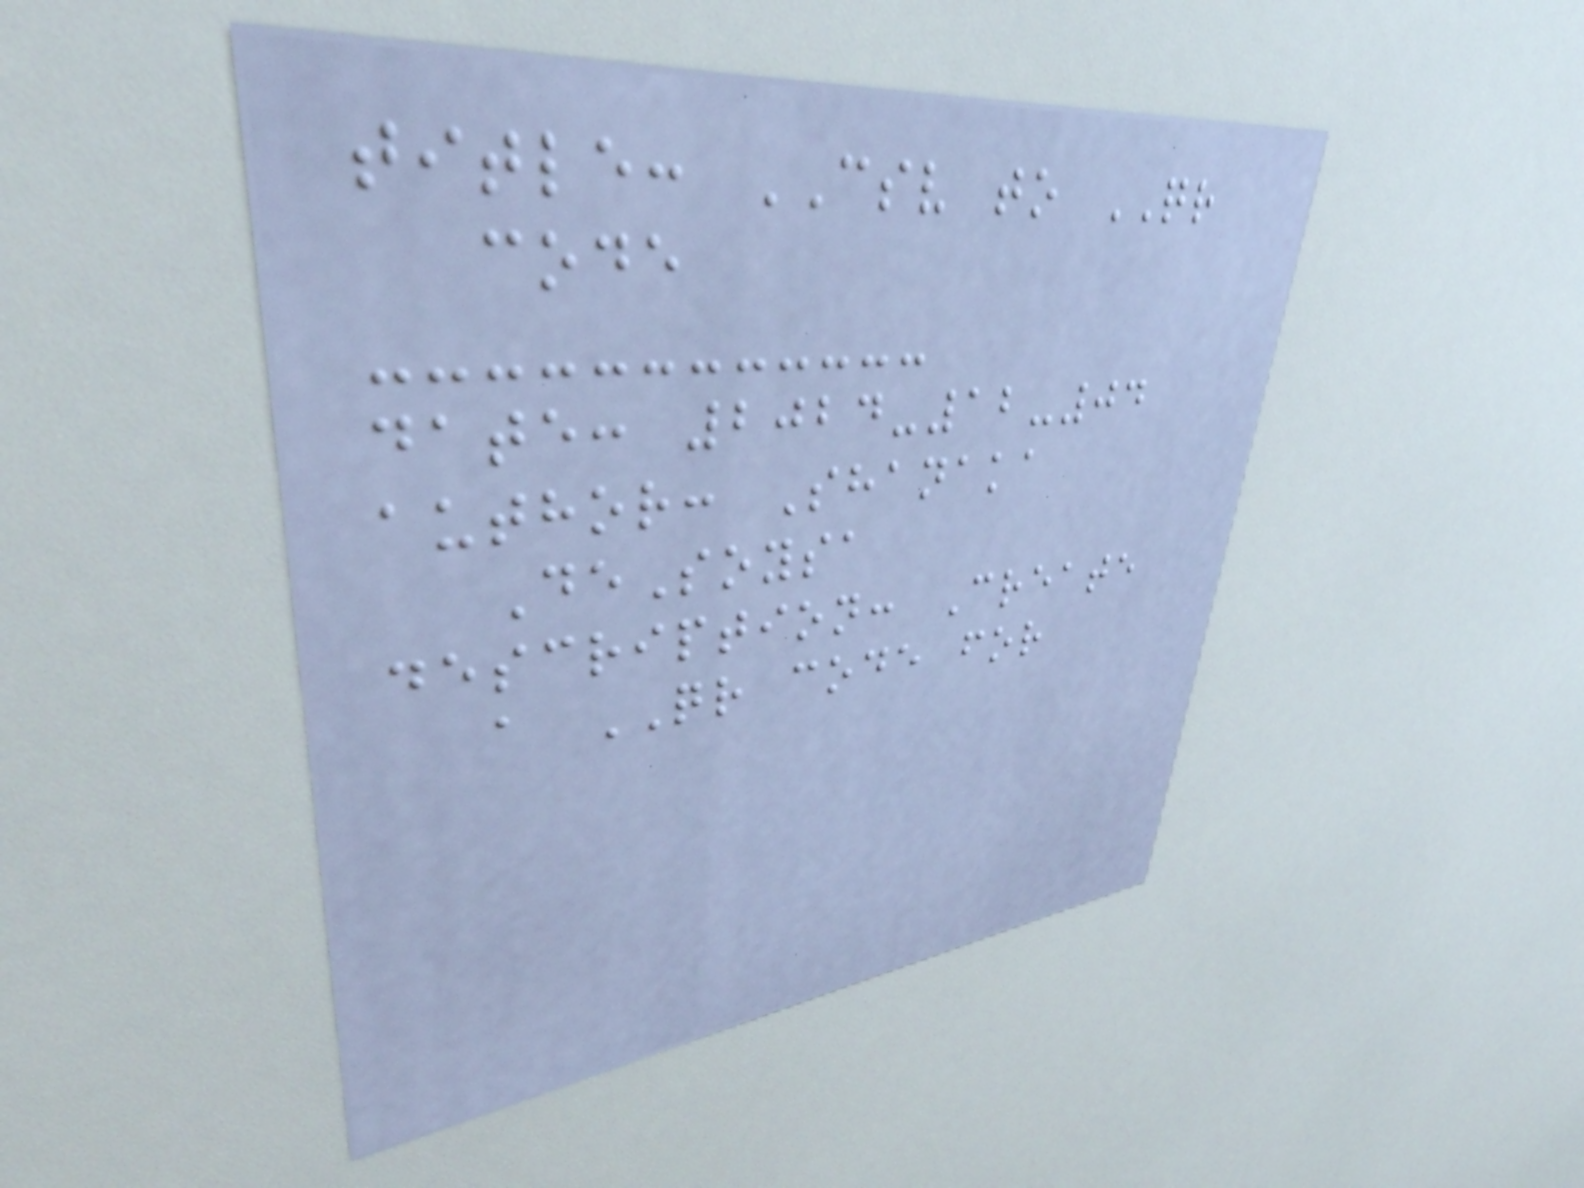title: CSV to QR
code
date: 2024-12-04
author: Shanaka
DeSoysa
description: Create
a QR code for
